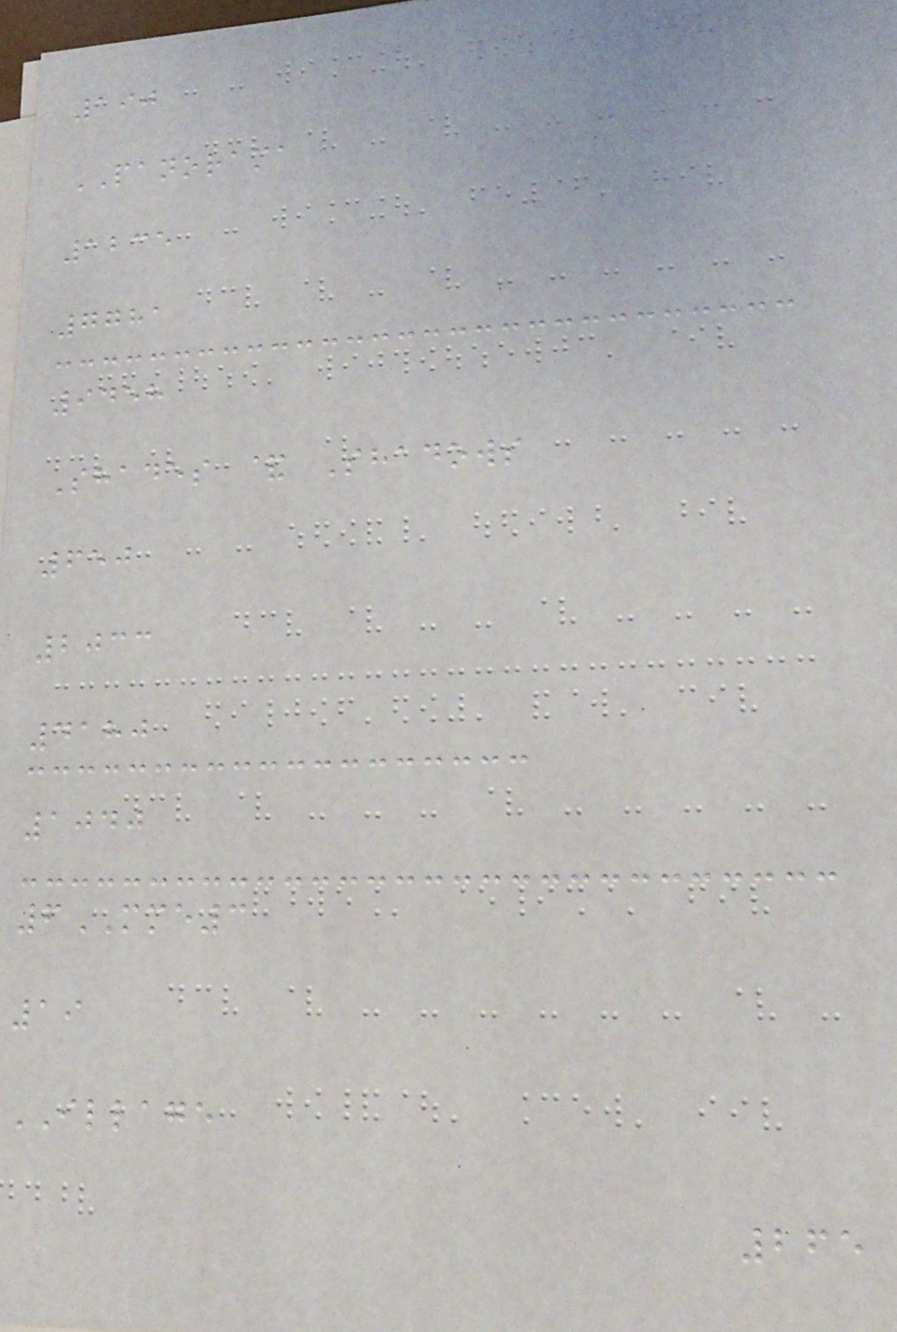190
PANORAMA
1235
7781
9458
Shades & Shadows
650
2033
4180
1040
6MME3
19
ILLAGE
265
